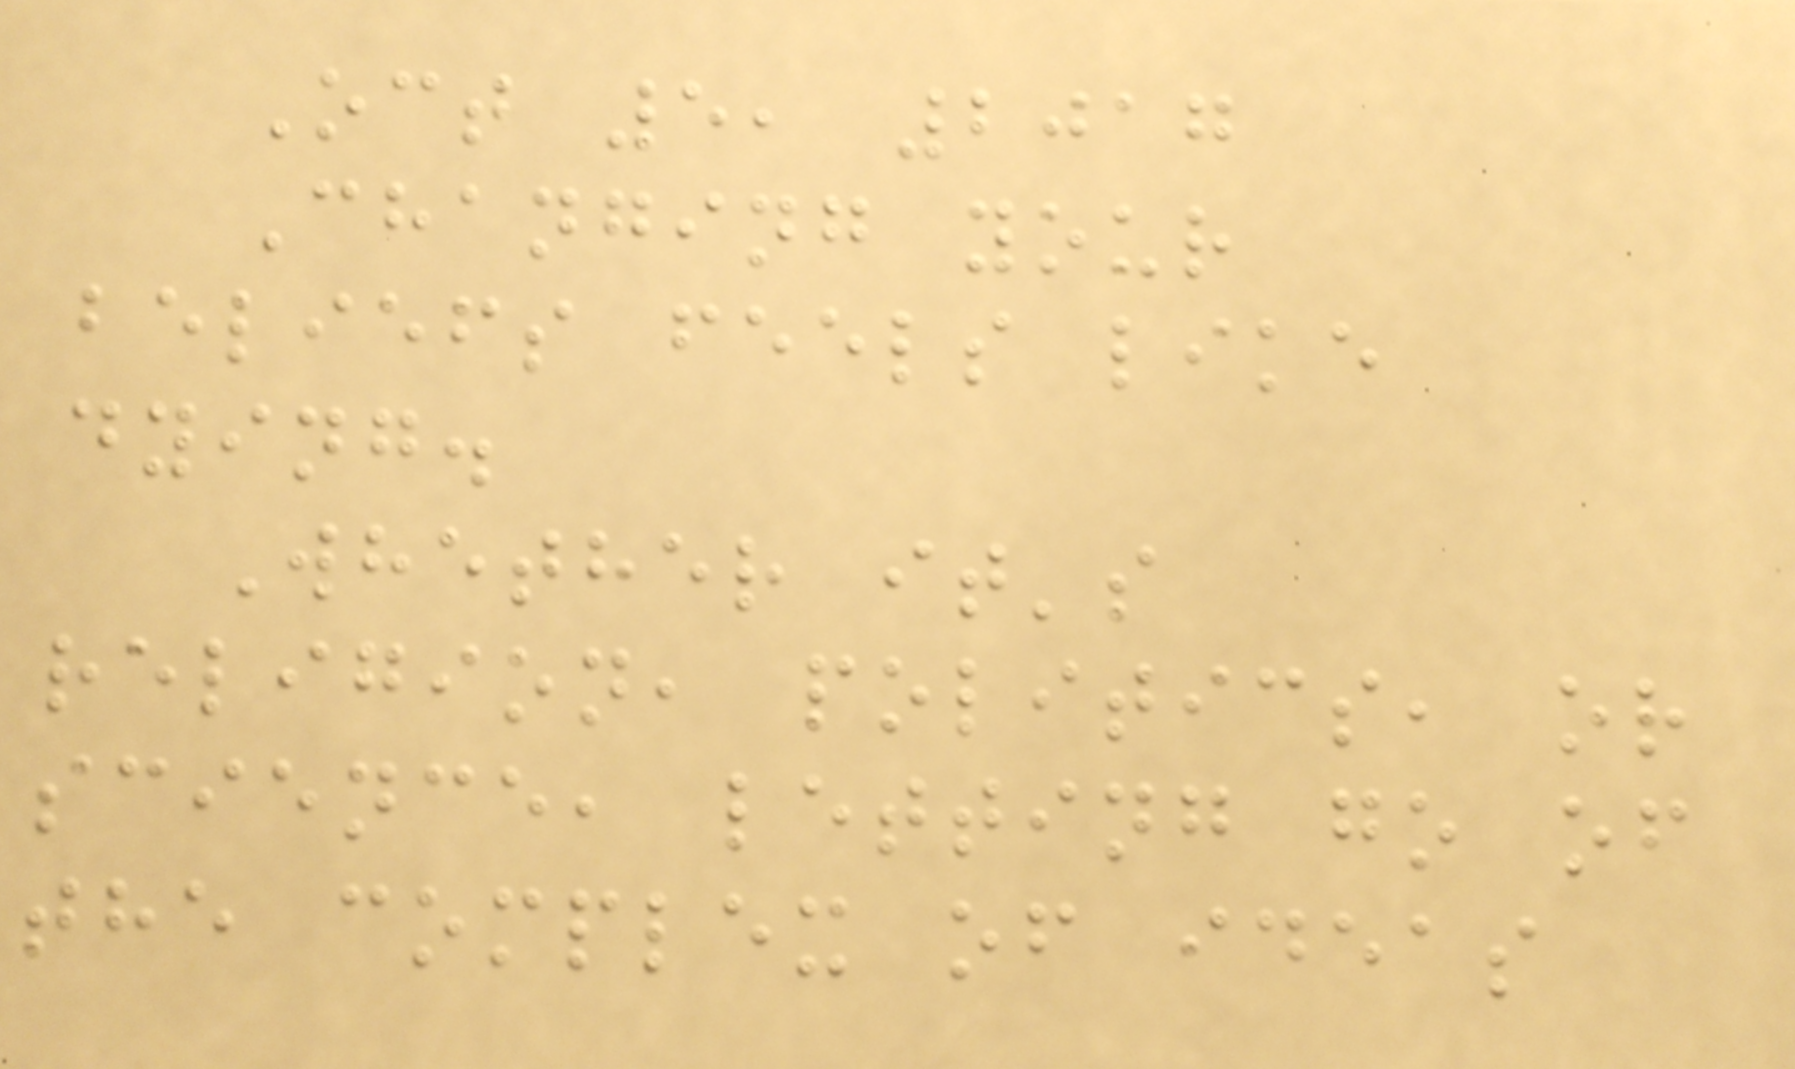Oct 5, 2017
Changing your
beliefs feels like
dying.
Whether it's
religion, politics, or
science, letting go of
the complex of ideas
